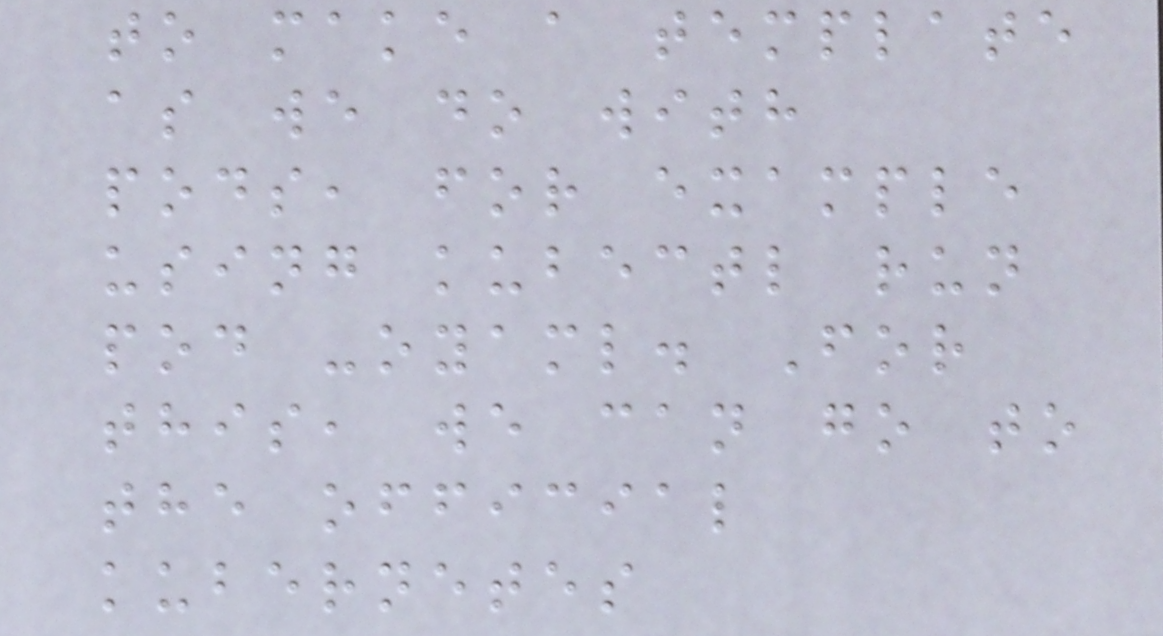to make a template
as we do with
pods, for example
using kubectl run
pod -oyaml. For
this, we can go to
the official
kubernetes
